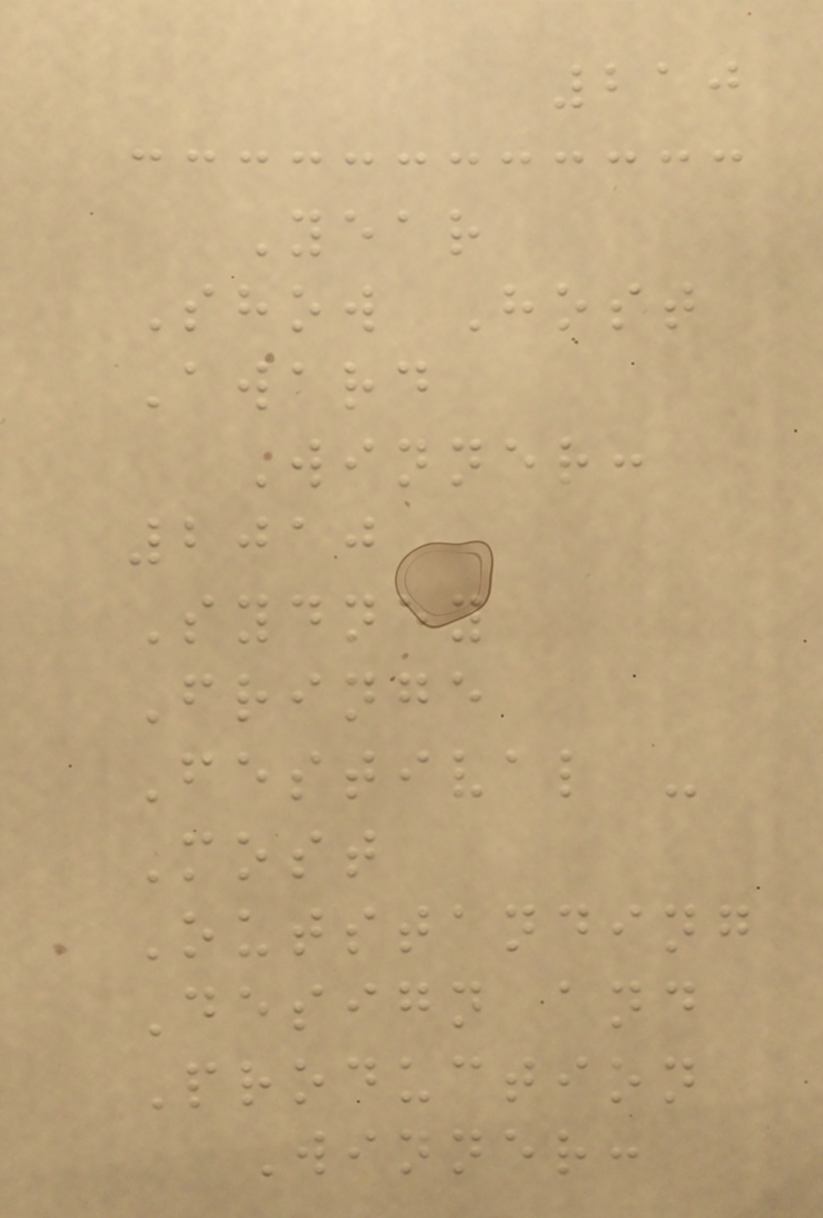210
Year
Show Host
Award
Winner:
2010
Sydney
Fringe
Festival -
Most
Outstanding
Design and
Production
Winner:
